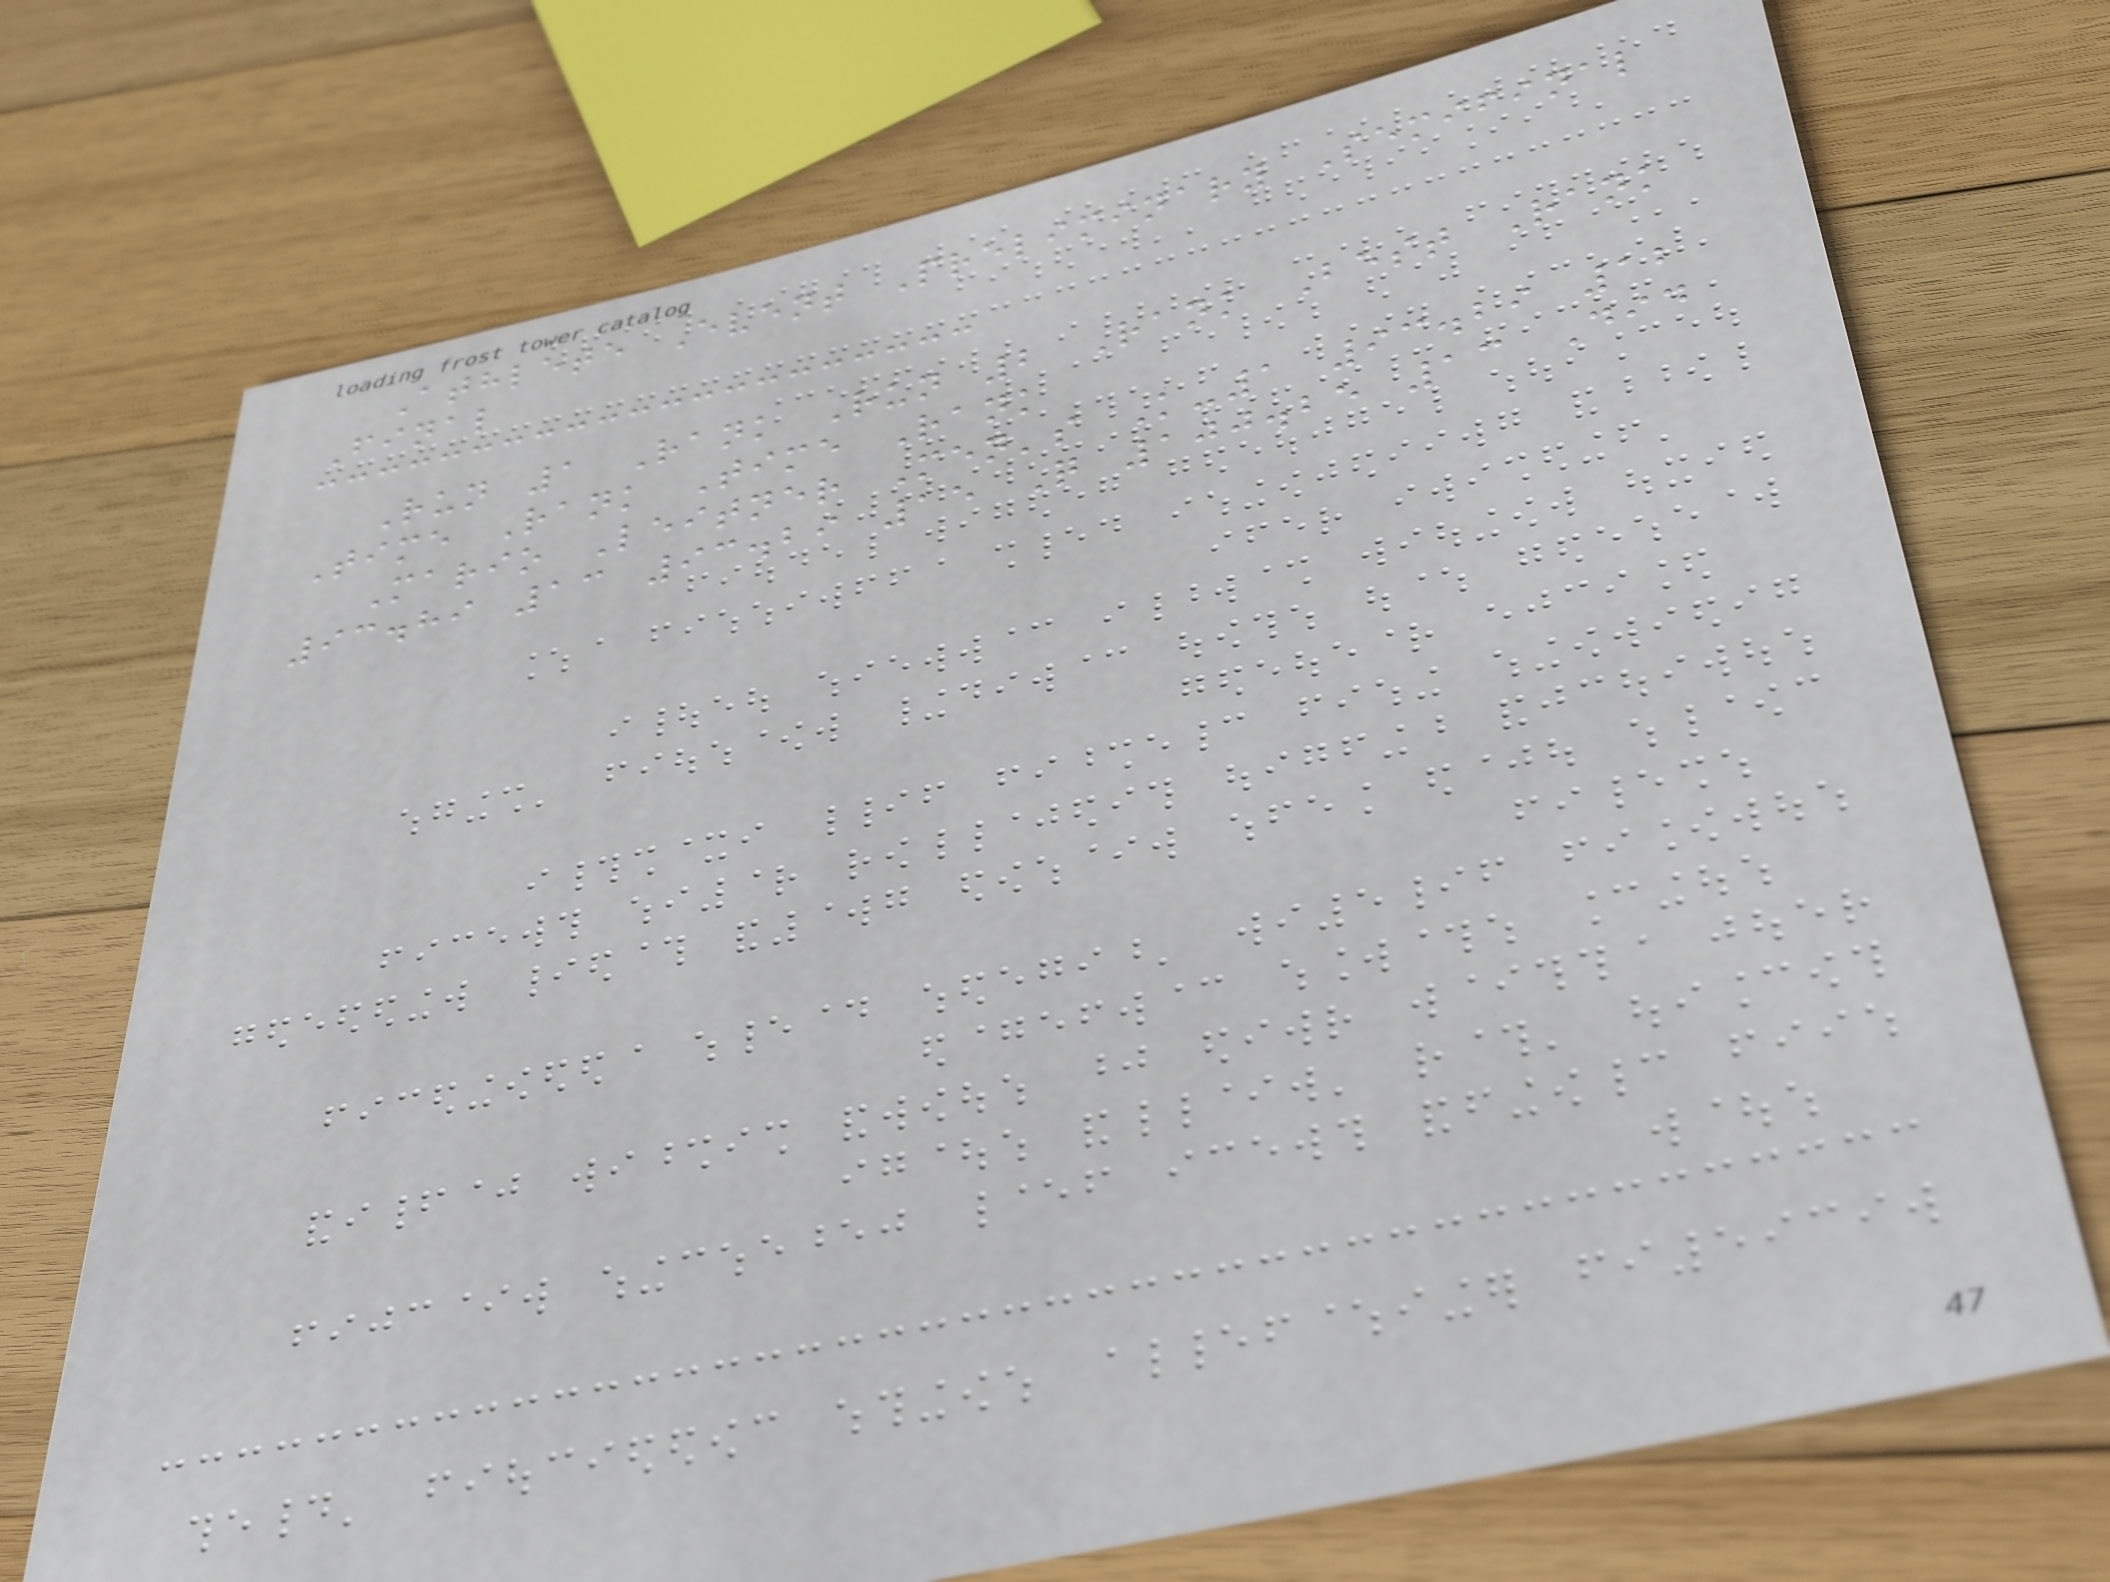Athlete Event Preliminary Semifinal
Final
Run 1 Rank Run 2 Rank Best Rank
Time Rank Time Rank
Mario Leitner Men's K-1 93.29 12
93.89 13 93.29 15 Q 100.25 13 Did
